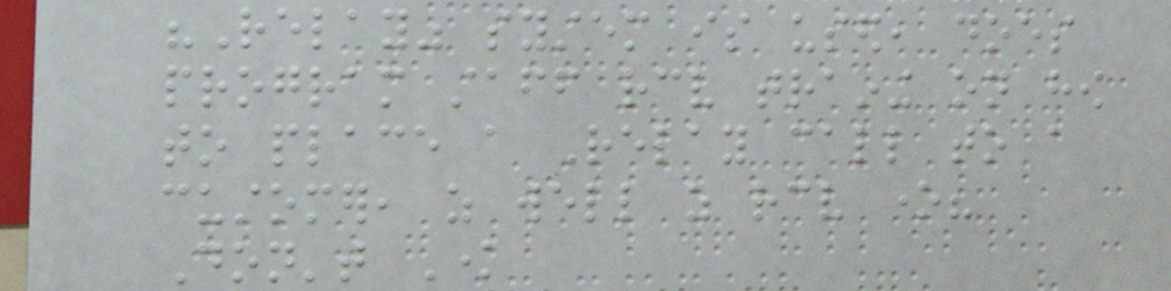"Relay" system is used, does
program staff receive training on how
to place a Relay call to a
customer, as well as receive one?
Don't Know
